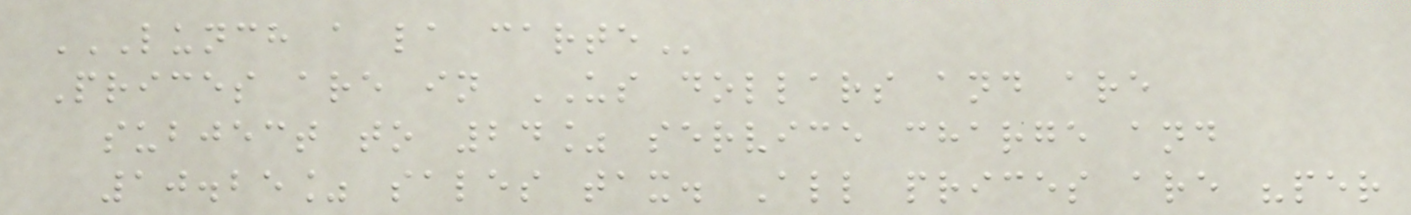LUNCH A LA CARTE
Prices are in US dollars and are
subject to 24% service charge and
10.25% sales tax. All prices are "per
